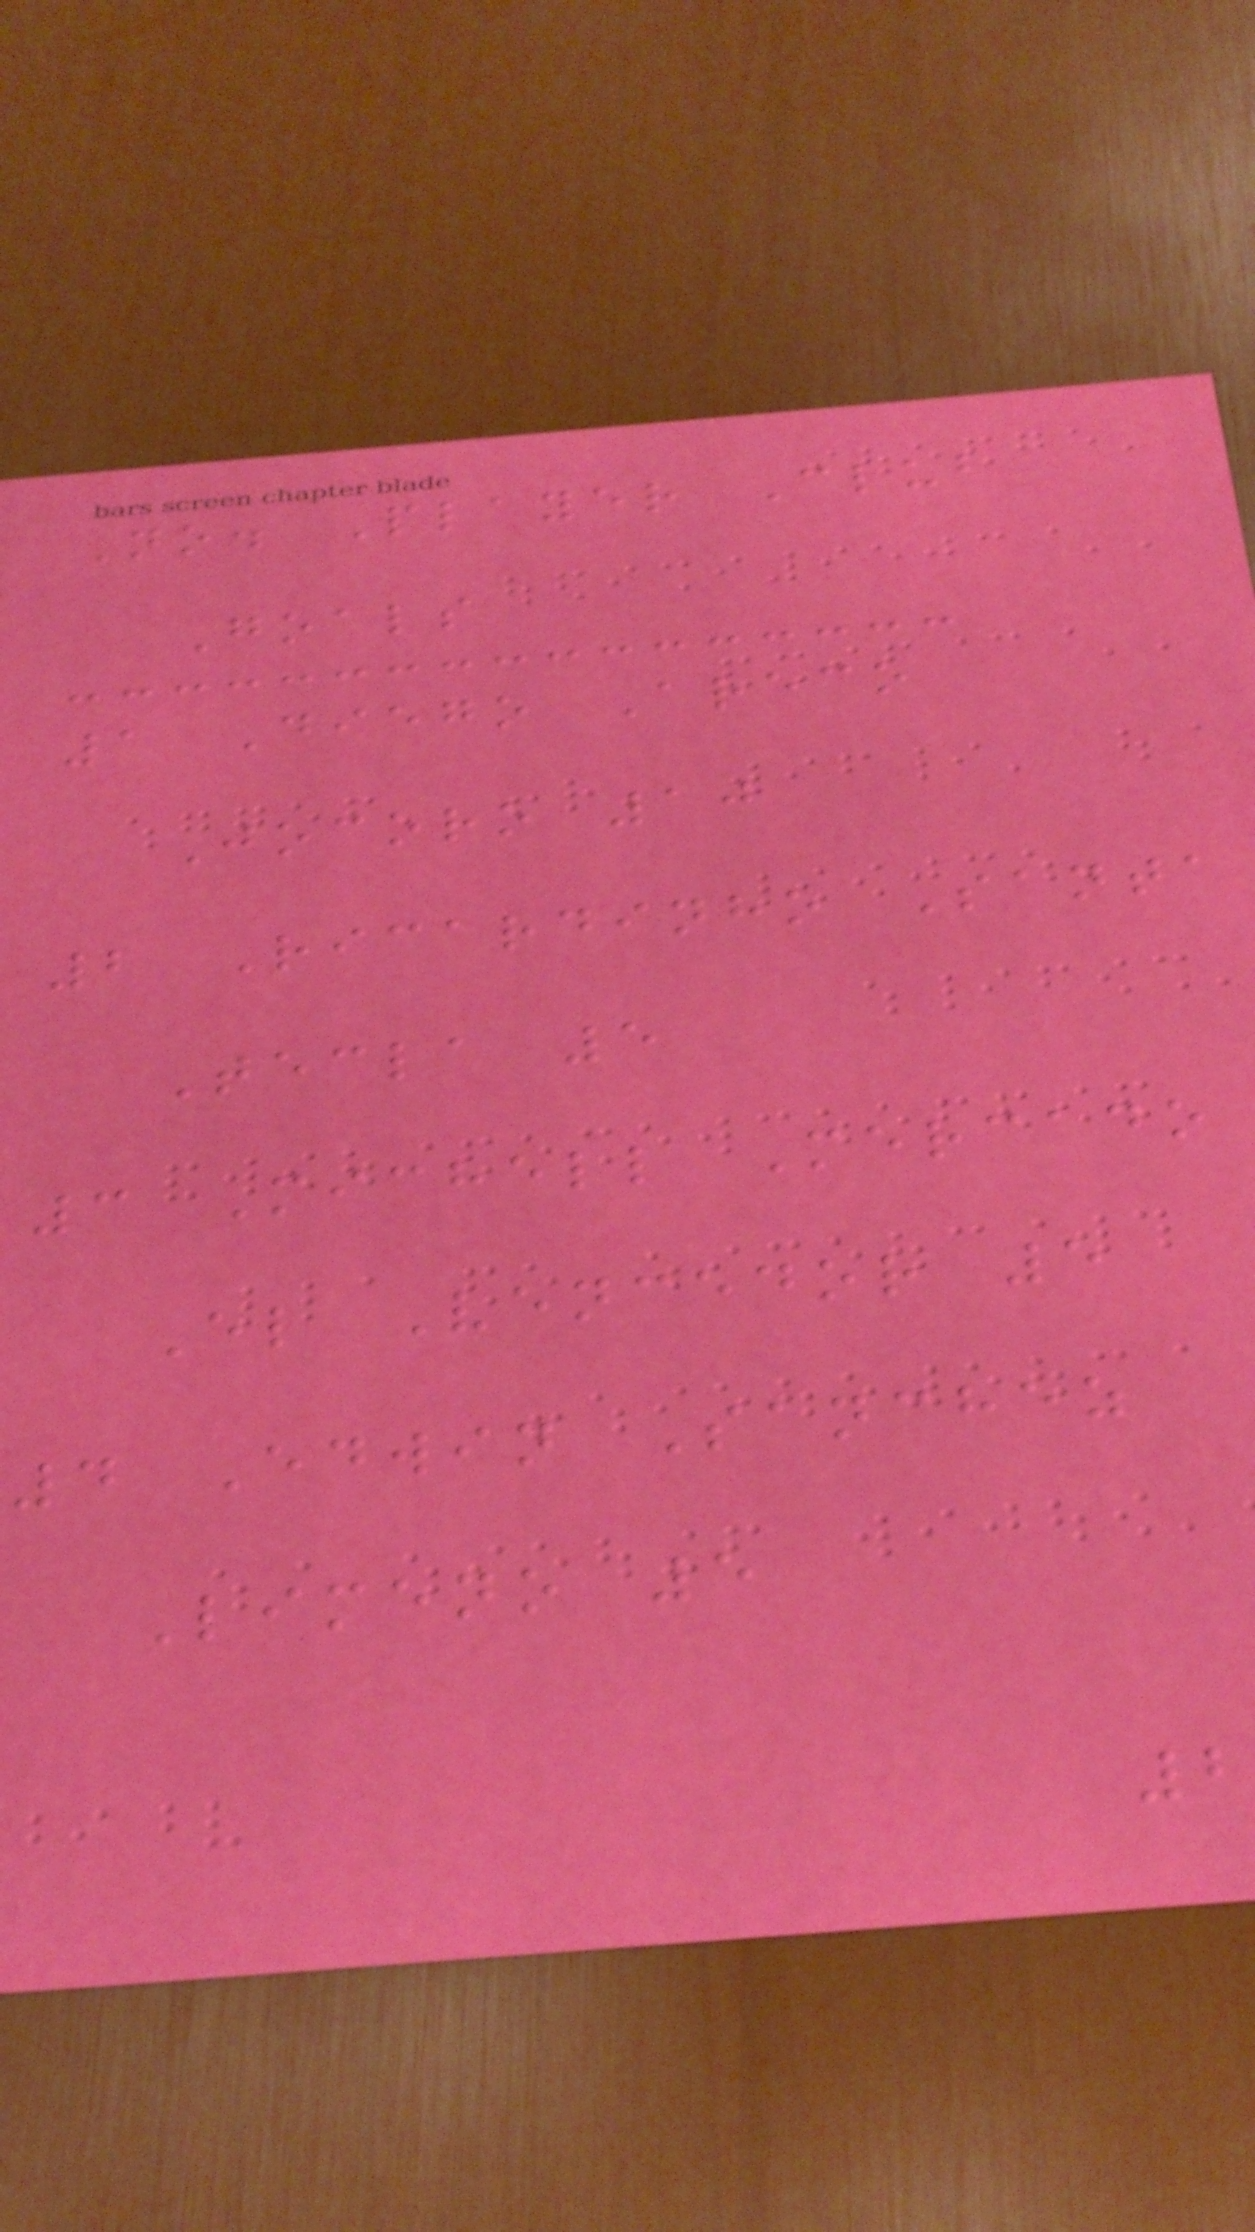No. Player Club
Goals
1 Diego Areco
Jocoro 10
2 Ricardinho Santa
Tecla 5
3 Michell Mercado
El Vencedor 5
4 Edwin Sanchez
Limeno 5
